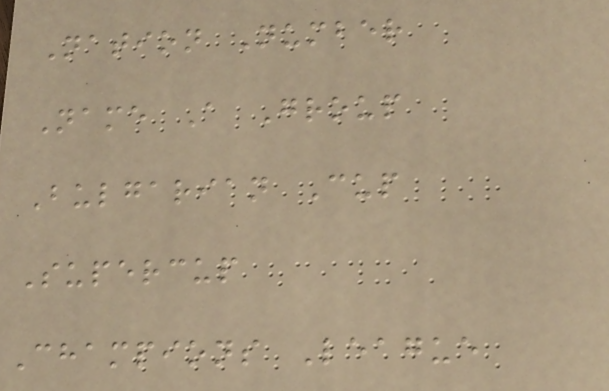Nation Number
Name A Group
Bulgarian Cup
Supercup
Champions League
